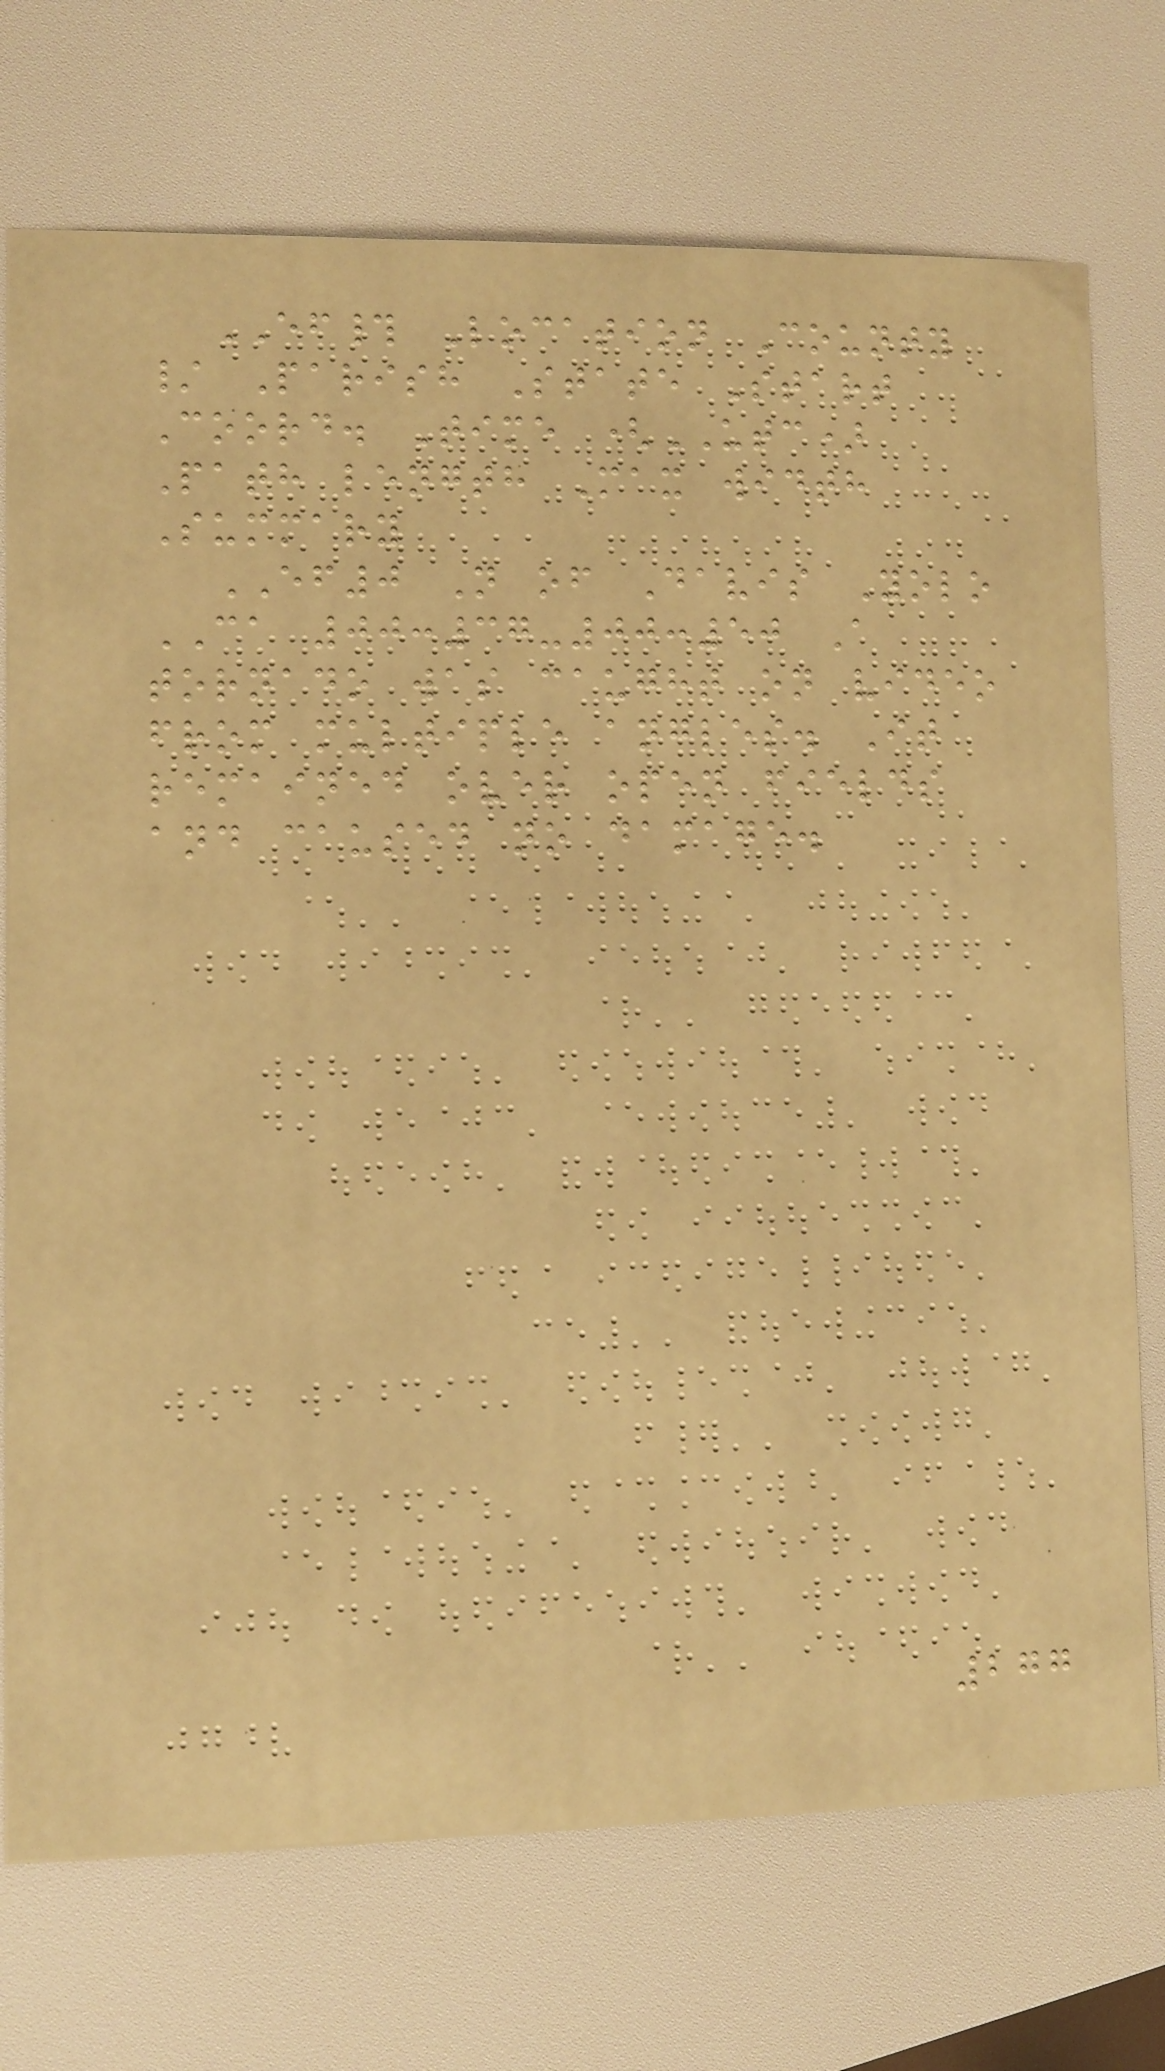EF# Location County
/ Parish State Start
Coord. Time (UTC)
Path length Max width
Summary
EF0 N of Davis Yolo
CA 00:37-00:50 A
tornado was caught on video
from multiple angles. It
remained over open fields
and caused no damage.
277
